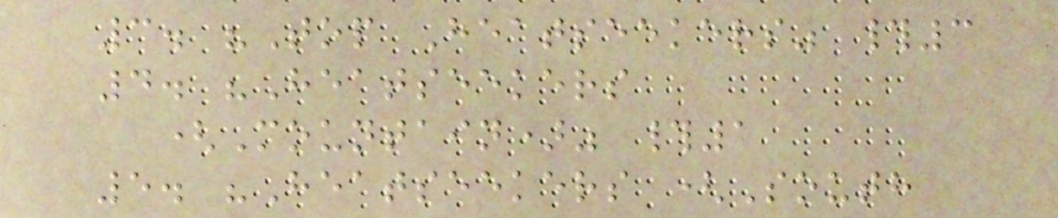3. "Top Heatseekers" #3
4. "Heatseekers
(Mountain)" #1
5. "Heatseekers (South
